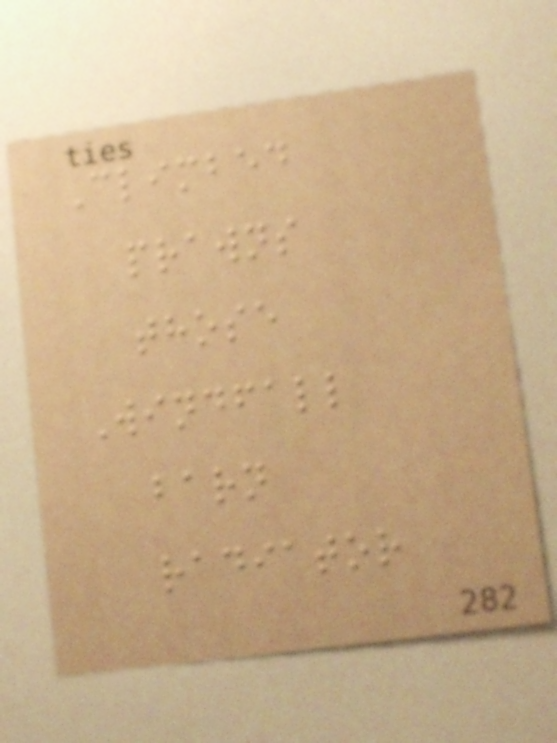Climbed
prawns
those
Windfall
barn
radiator
